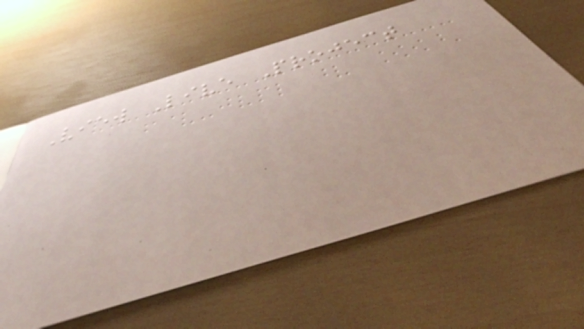View Live Project
